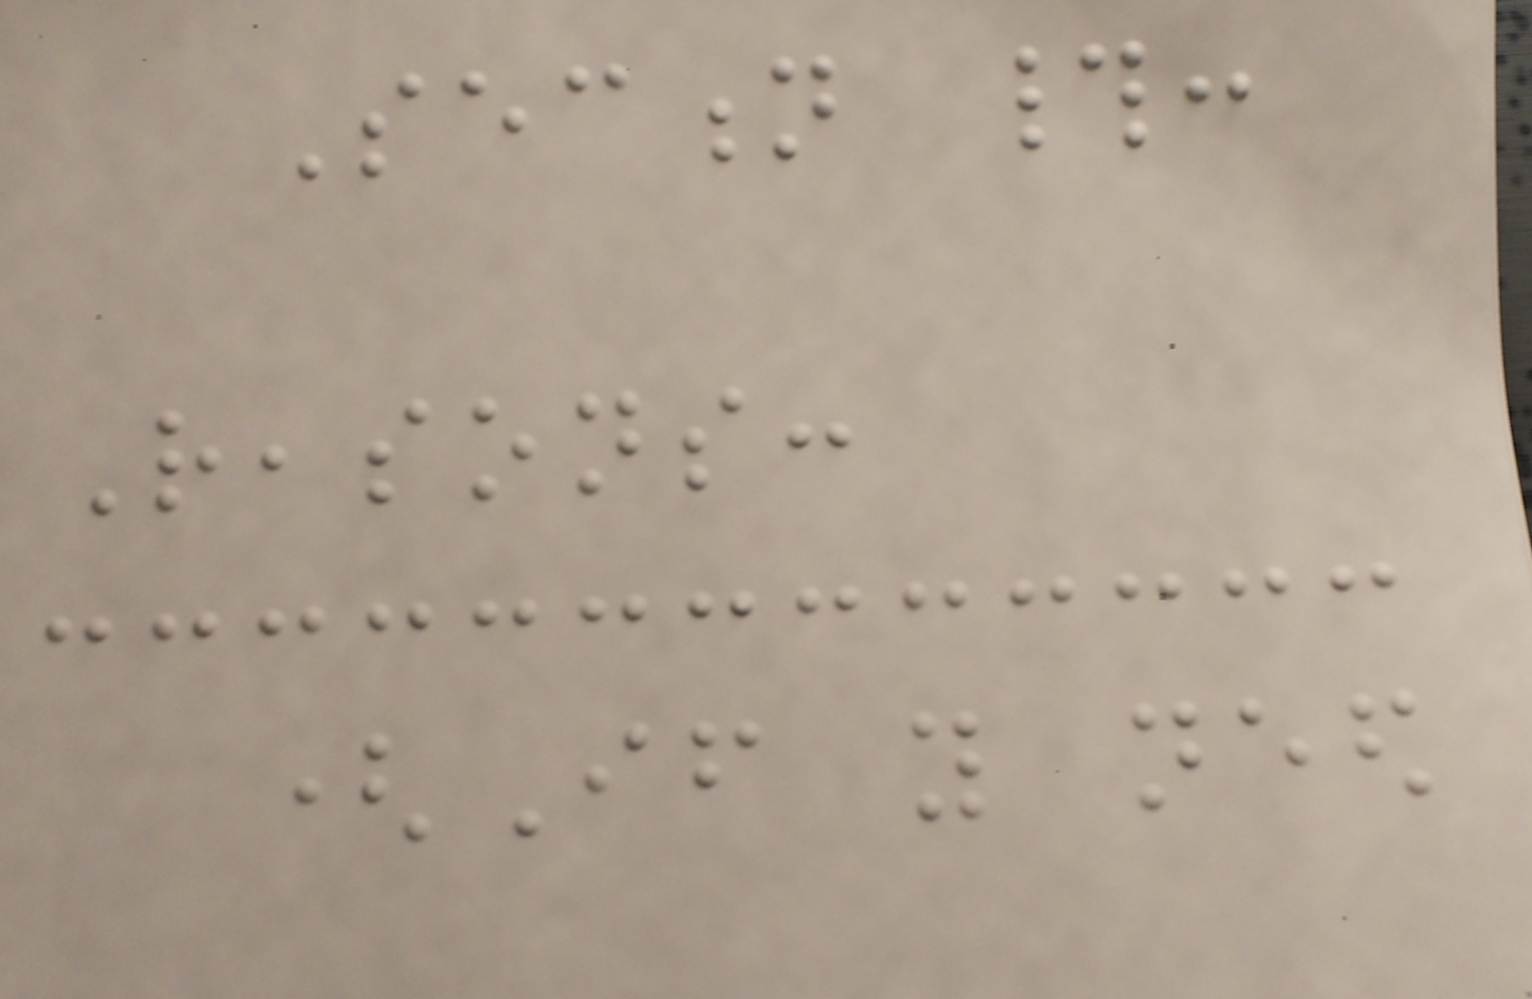Section #:
Reasons:
(If you need
